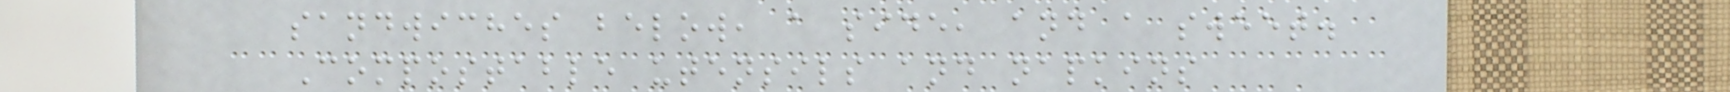sandwiches below, a side, and a sweet.
Compostable utensils and napkins
